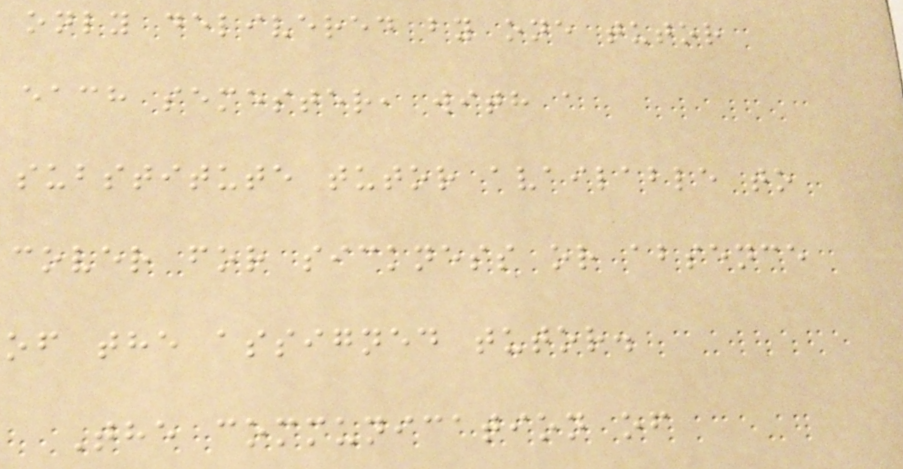only delivered by one tutor
each semester, with a
substitute tutor available to
cover for sickness or absence
of the assigned tutor.
The communication of
